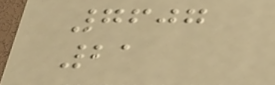7607
21
